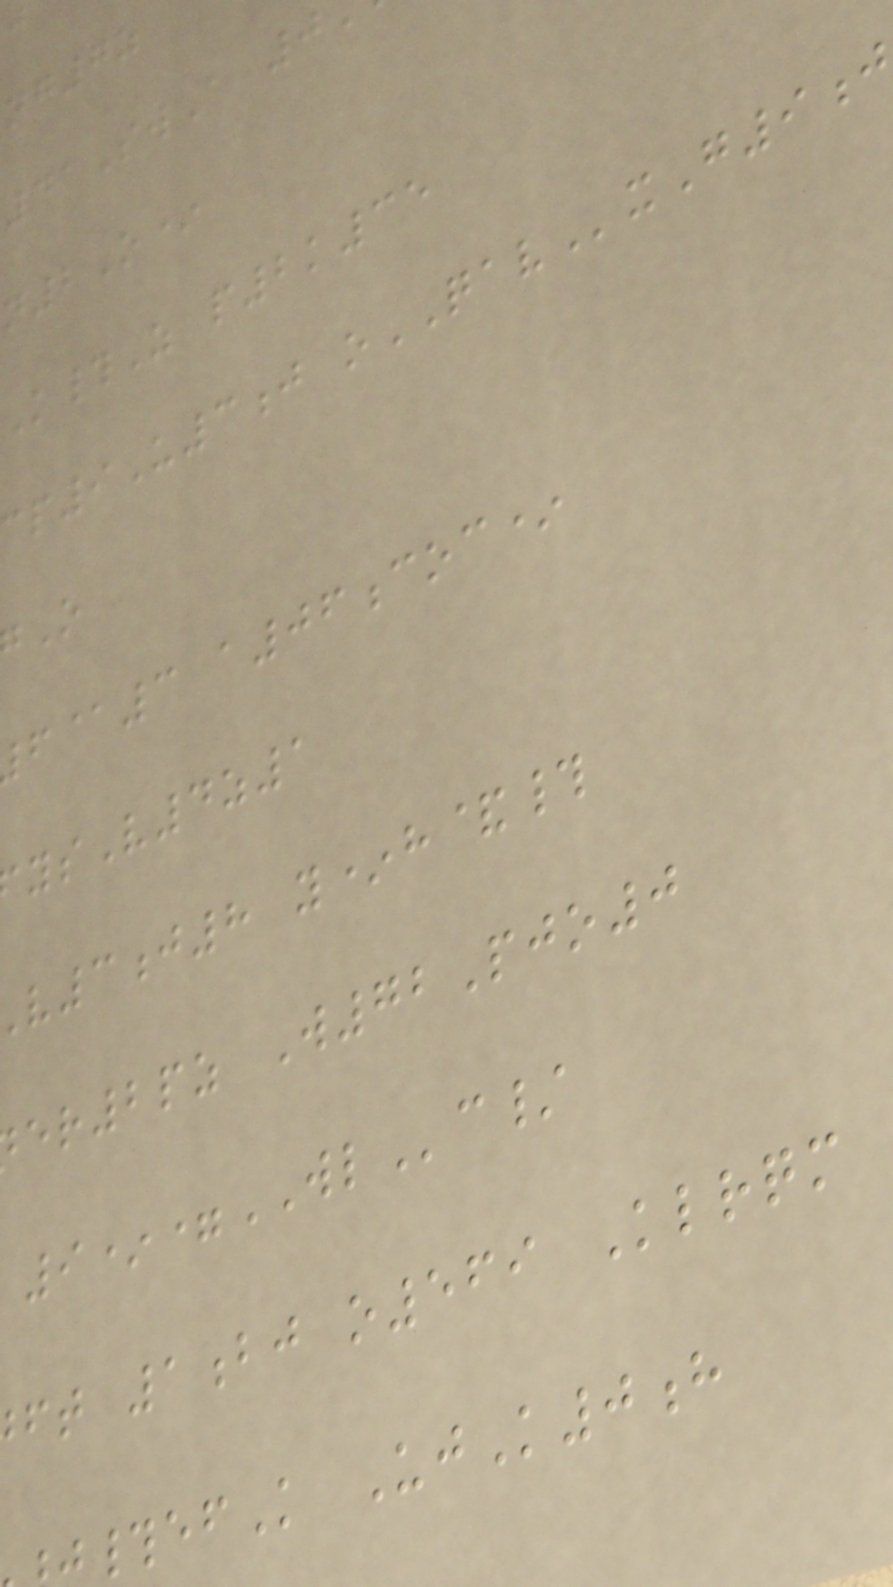ng7z
41SwA 0
2O*
K#Z p2k35
9U3j oQAVxG9j
@3 a06coc*
ysV4z1
v3j8 y*h&#
er2pz W72Pjo0
9*=WLc/
ft 1bj o569 Klrqm
#efK UjK0h
